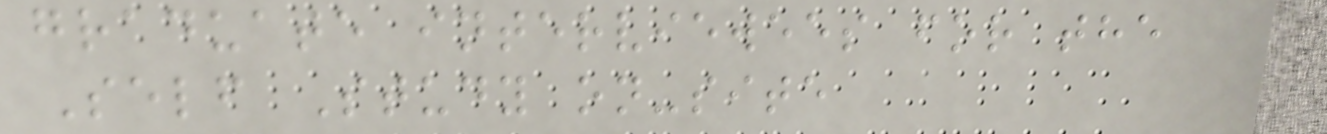graduate interviewees for the
Self Study on-site
